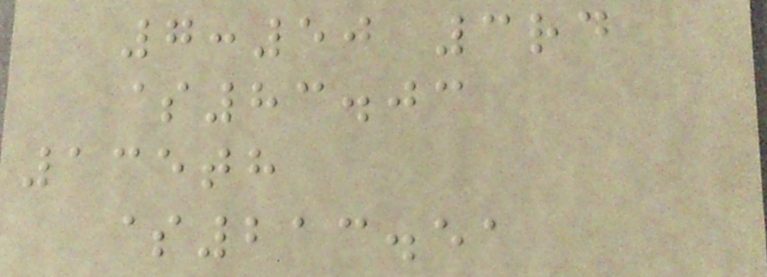7:50 3rd
$83.03
135th
$213.51
